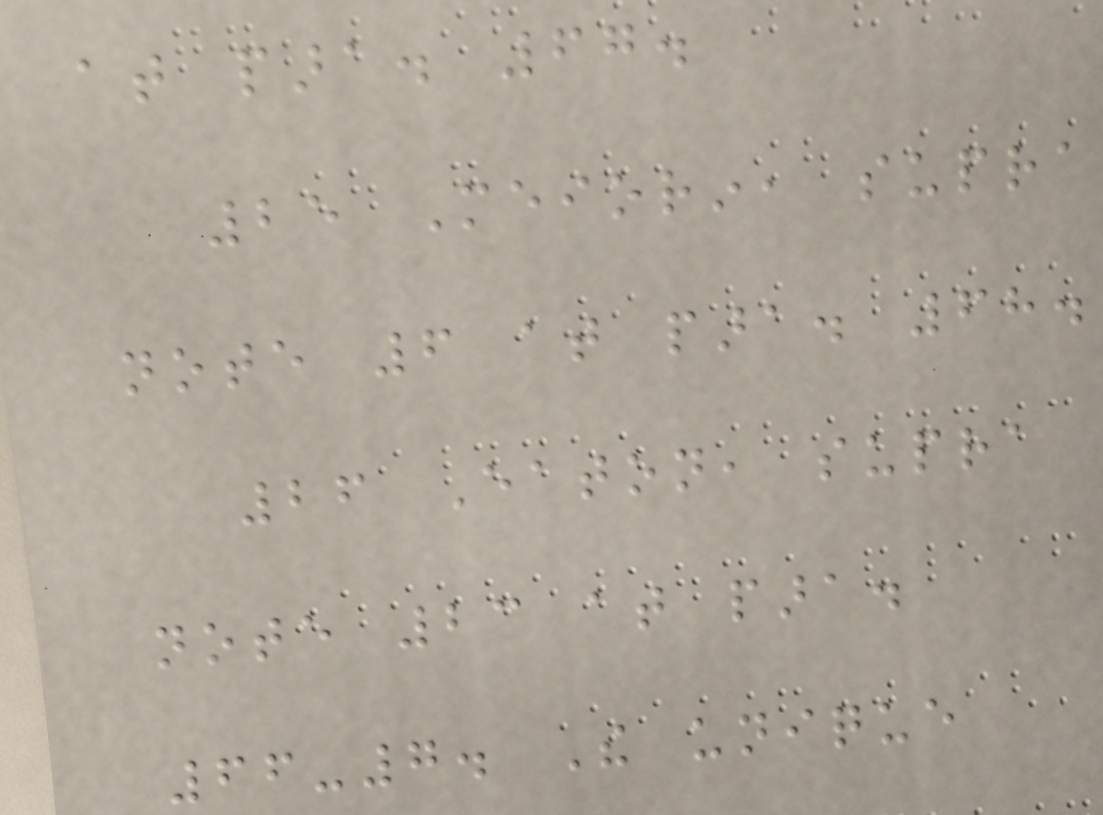at para. 67.
25 Meiorin, supra
note 6 at para. 68.
26 Eaton, supra
note 23 at para.
66-7. The unique
